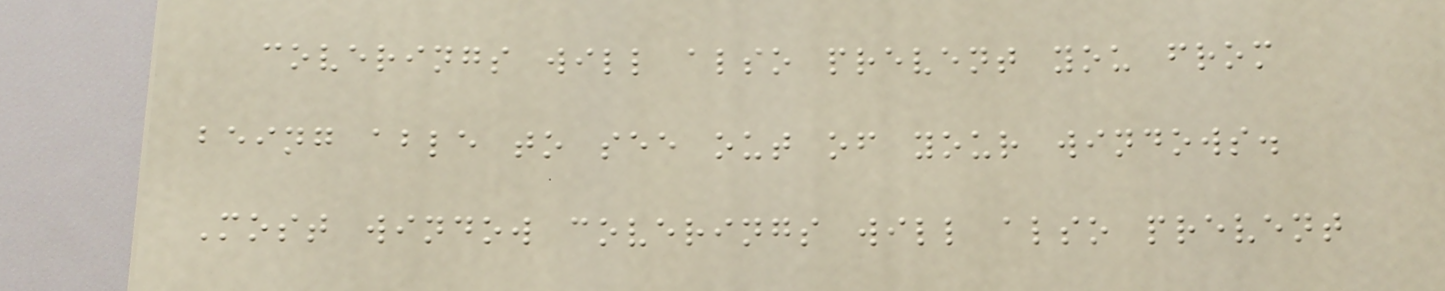coverings will also prevent you from
being able to see out of your windows.
Most window coverings will also prevent
